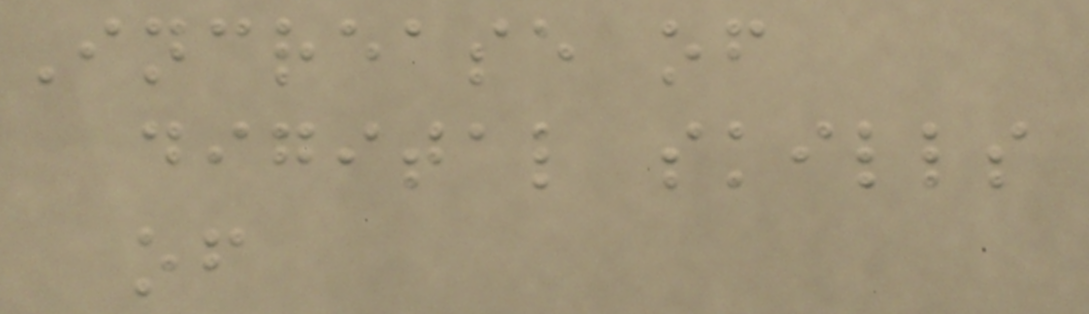Increase of
digital skills
of
